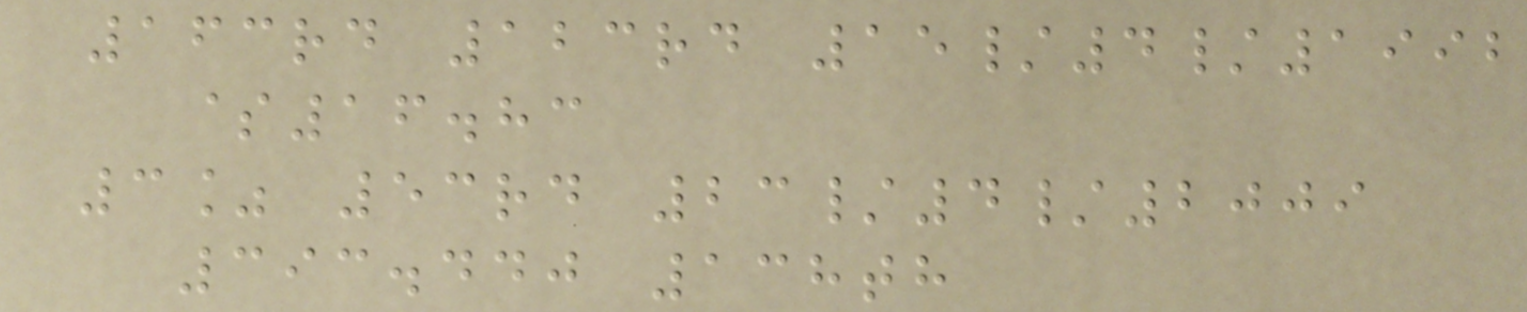163rd 123rd 15/4/1992
$16.83
3% 53rd 23/4/2009
393.440 138th
